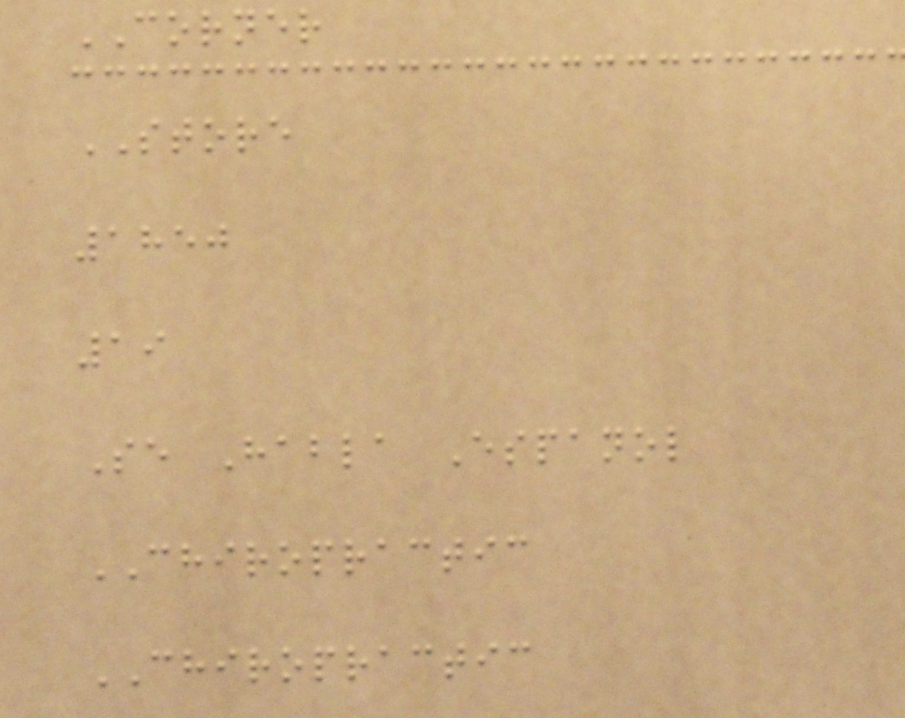CORNER
STORE
1850
19
Se Habla Espanol
CHIROPRACTIC
CHIROPRACTIC
